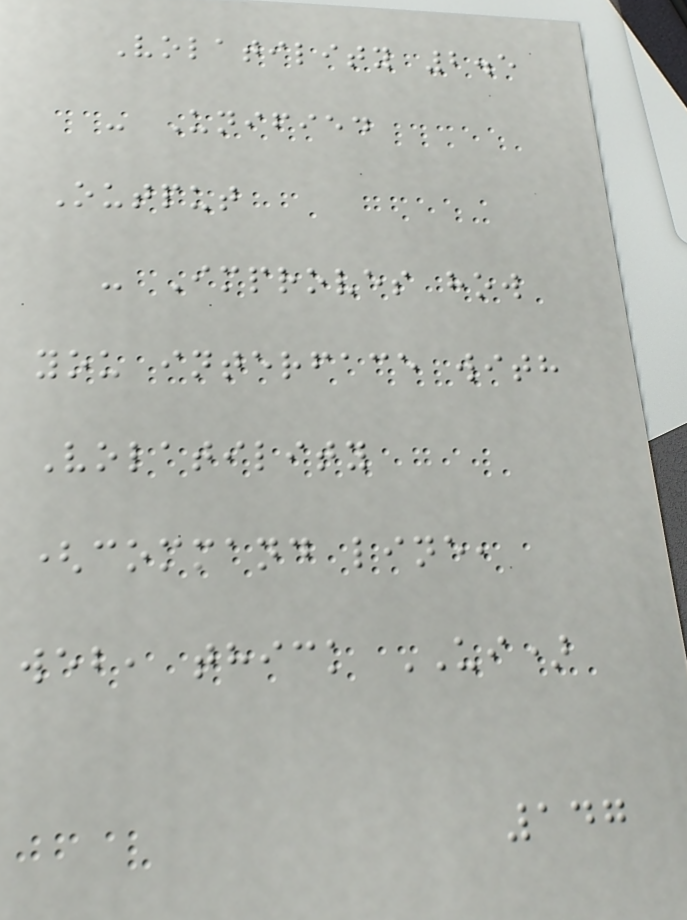Volatility 2.5
- Unified
Output
- Improves how
you interface with
Volatility
(command line,
web, thick UI)
147
